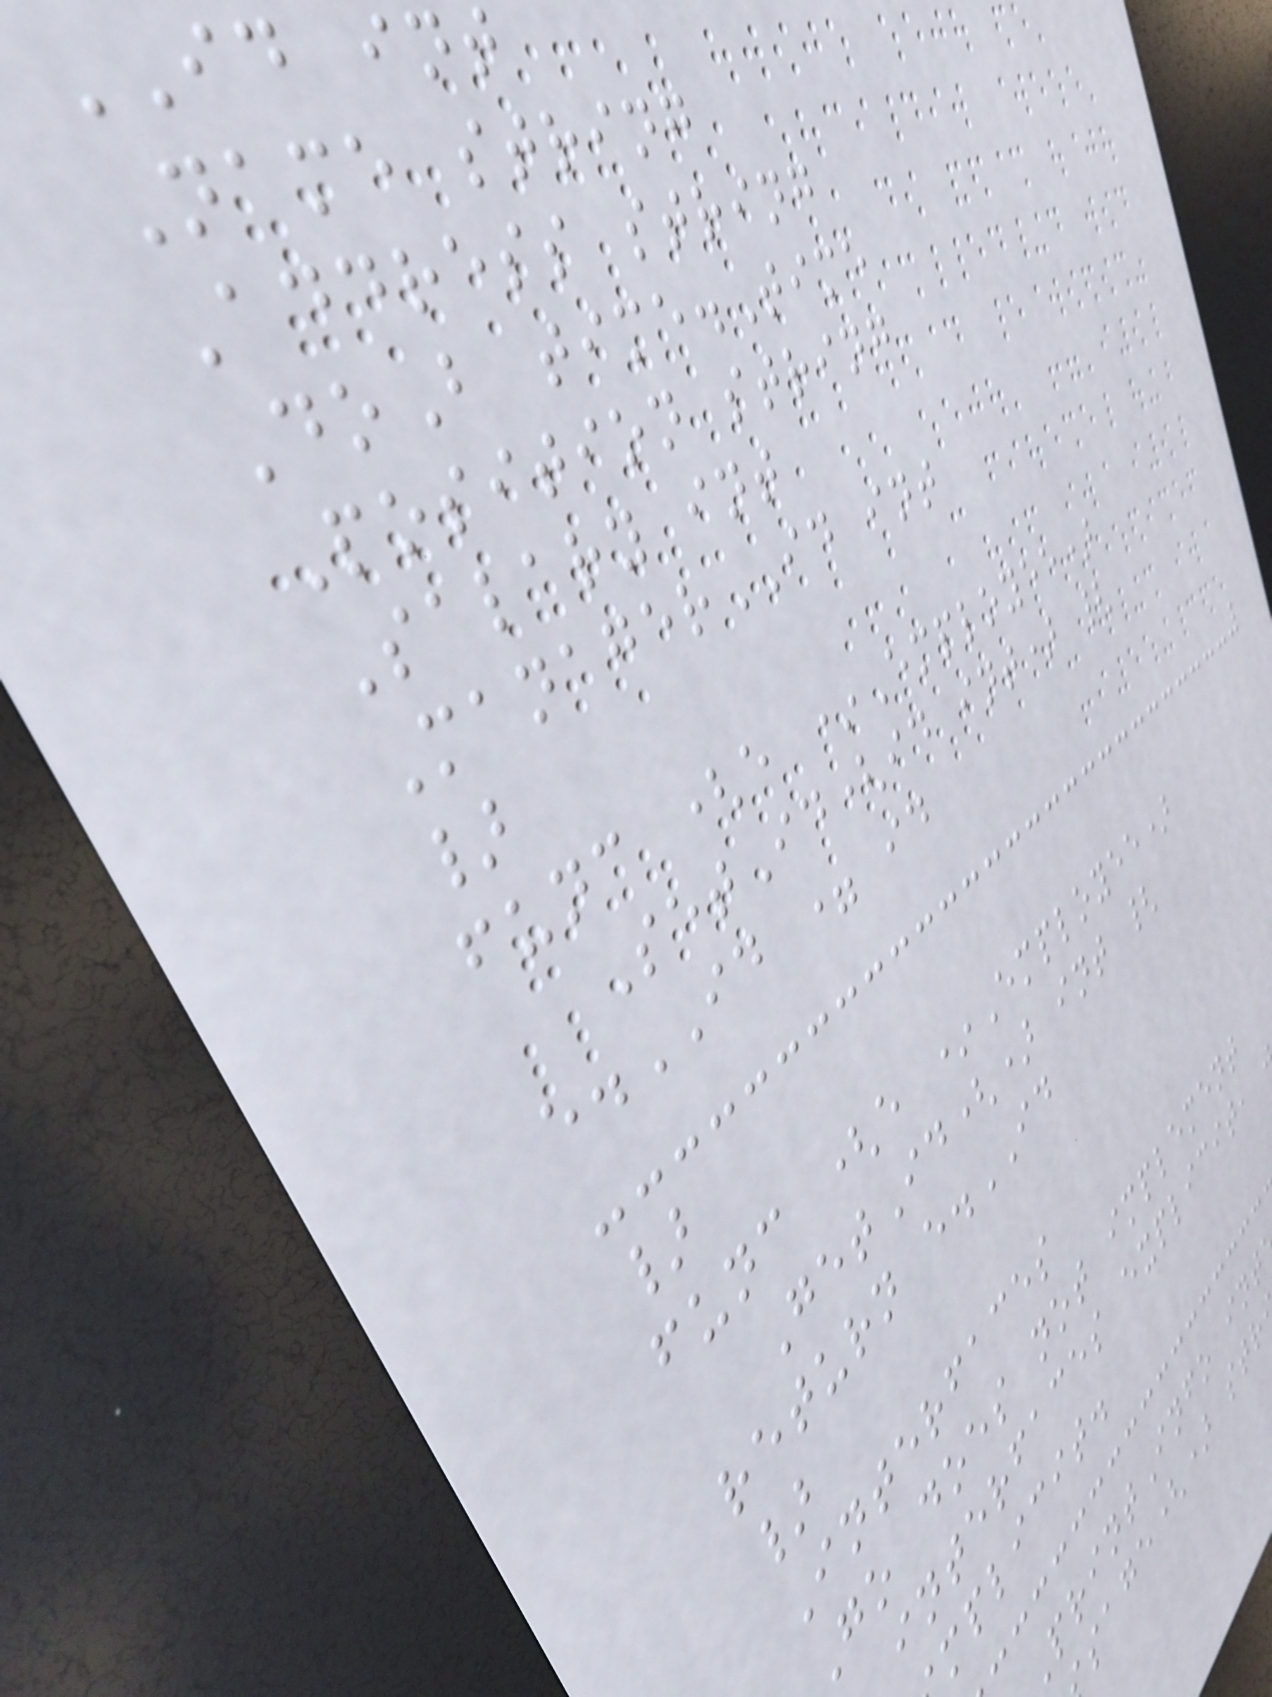ID int
Name string
Address string
DoB time.Time
Position string
Salary int
ManagerID int
}
func (e *Employee)
SetId(id int) {
e.ID = id
}
func (e *Employee)
GetId() int {
return e.ID
}
Interfaces
go does not implement
interfaces explicit,
mplicit.
rintInfo int
sage() str
